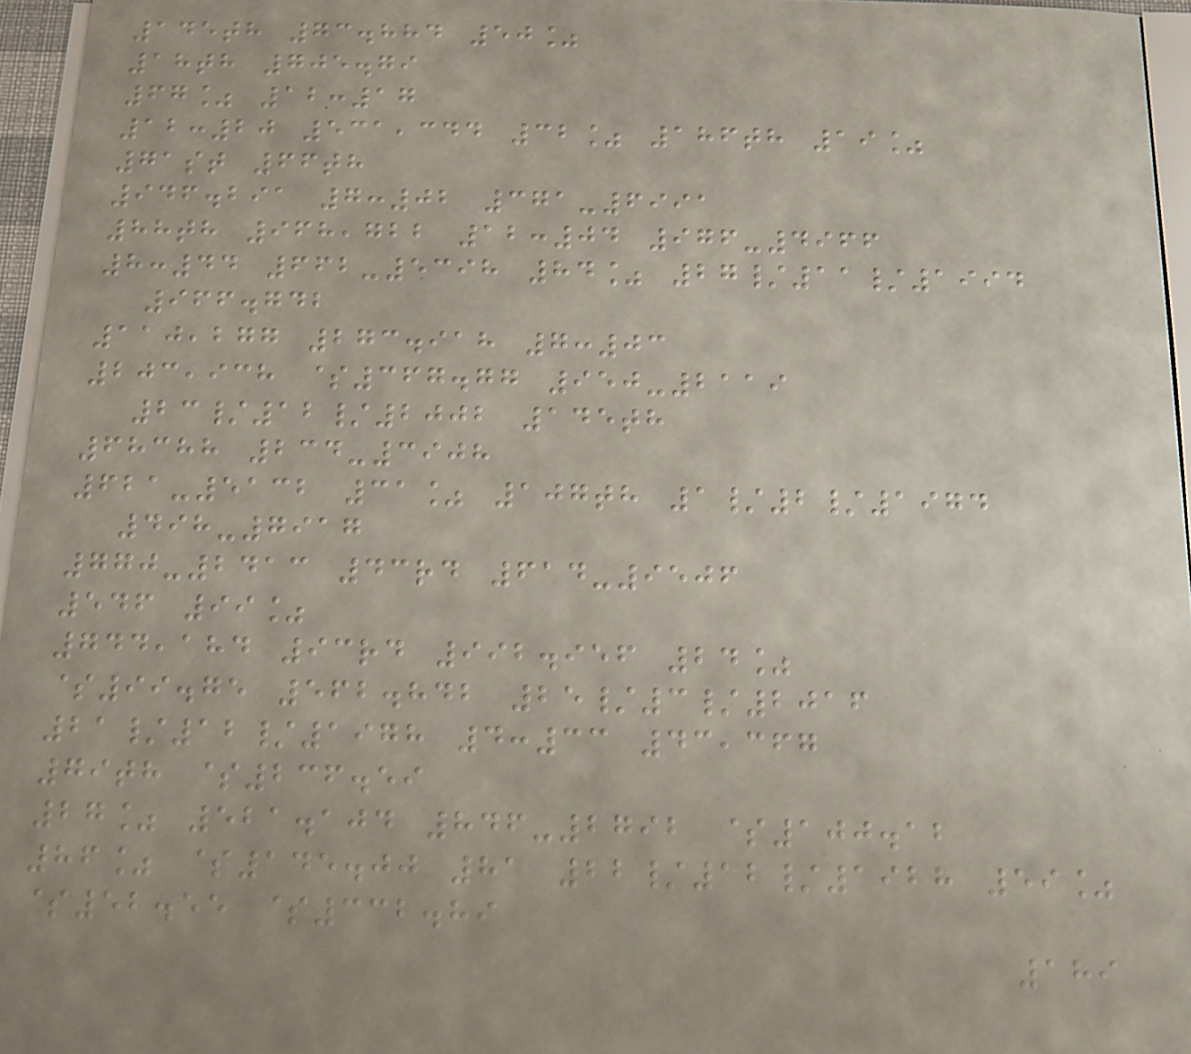145th 73.884 50%
18th 705.79
67% 12:17
12:20 531,344 32% 186th 19%
71st 66th
946.291 7:02 371-6991
88th 968,722 12:04 976-4966
8:44 662-5398 84% 27/11/1994
966.742
110,277 273.918 7:03
203,938 $367.77 950-2119
23/12/2002 145th
68388 234-3908
621-5132 31% 107th 1/2/1974
498-7917
770-2413 43rd 614-9506
546 99%
744,184 93rd 992.956 24%
$99.75 562.842 25/3/2016
21/12/1978 4:33 43,367
79th $236.59
27% 521.104 846-2792 $100.12
86% $145.00 81 22/12/1928 59%
$52.55 $332.89
189
